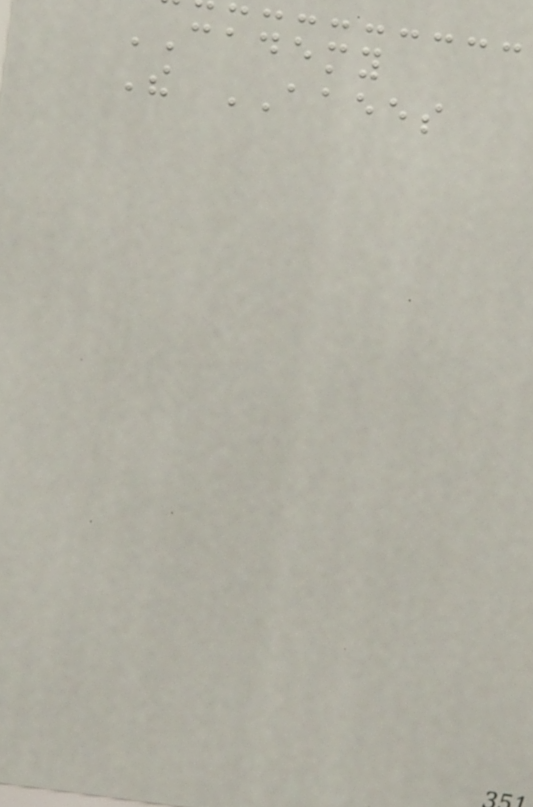CADEMY
The AAEES
